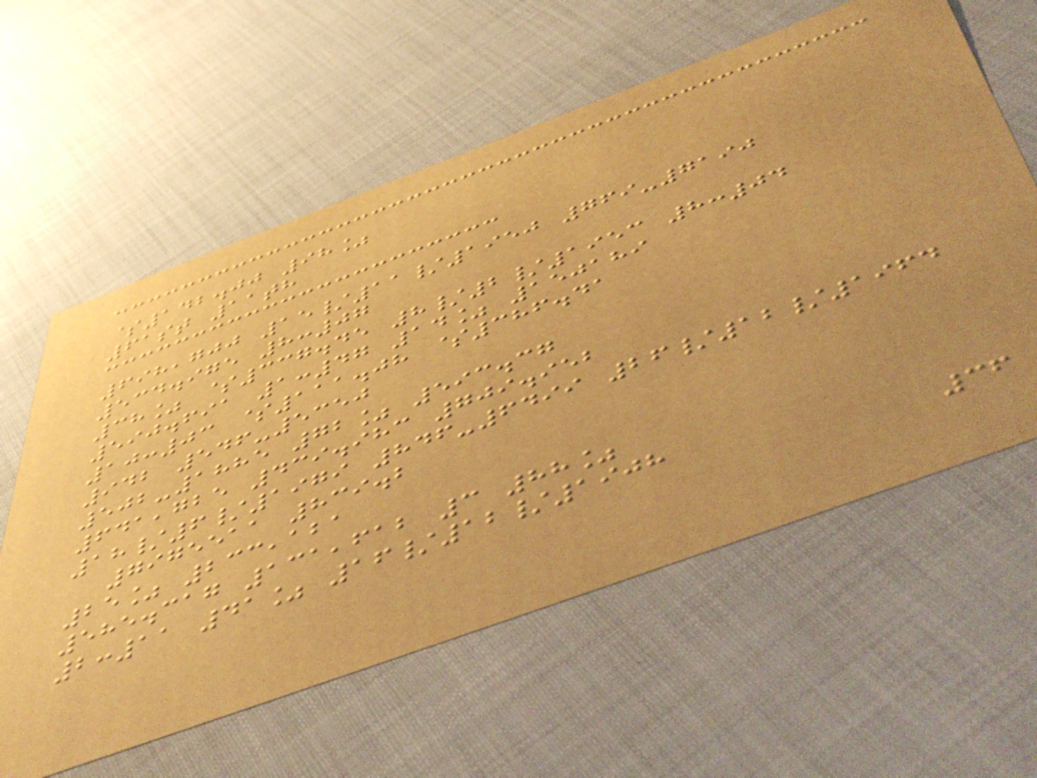$142.00 98%
61st 11th
698,700 15/11/1950 769-7190
534.975 8:07
38% $337.45 8/2/1953 8:04
590.691 1:47 14% 150189
10:03 $111.08 $386.41
942 546-5350
502-1885 72% 593.37
641,725 439.983 709.952
18/6/1979 846-6499 26/12/1964
7975511 839.2
25% 233,121
585.317 131,612 3 88%
2:11 41% 16/12/1908
36
